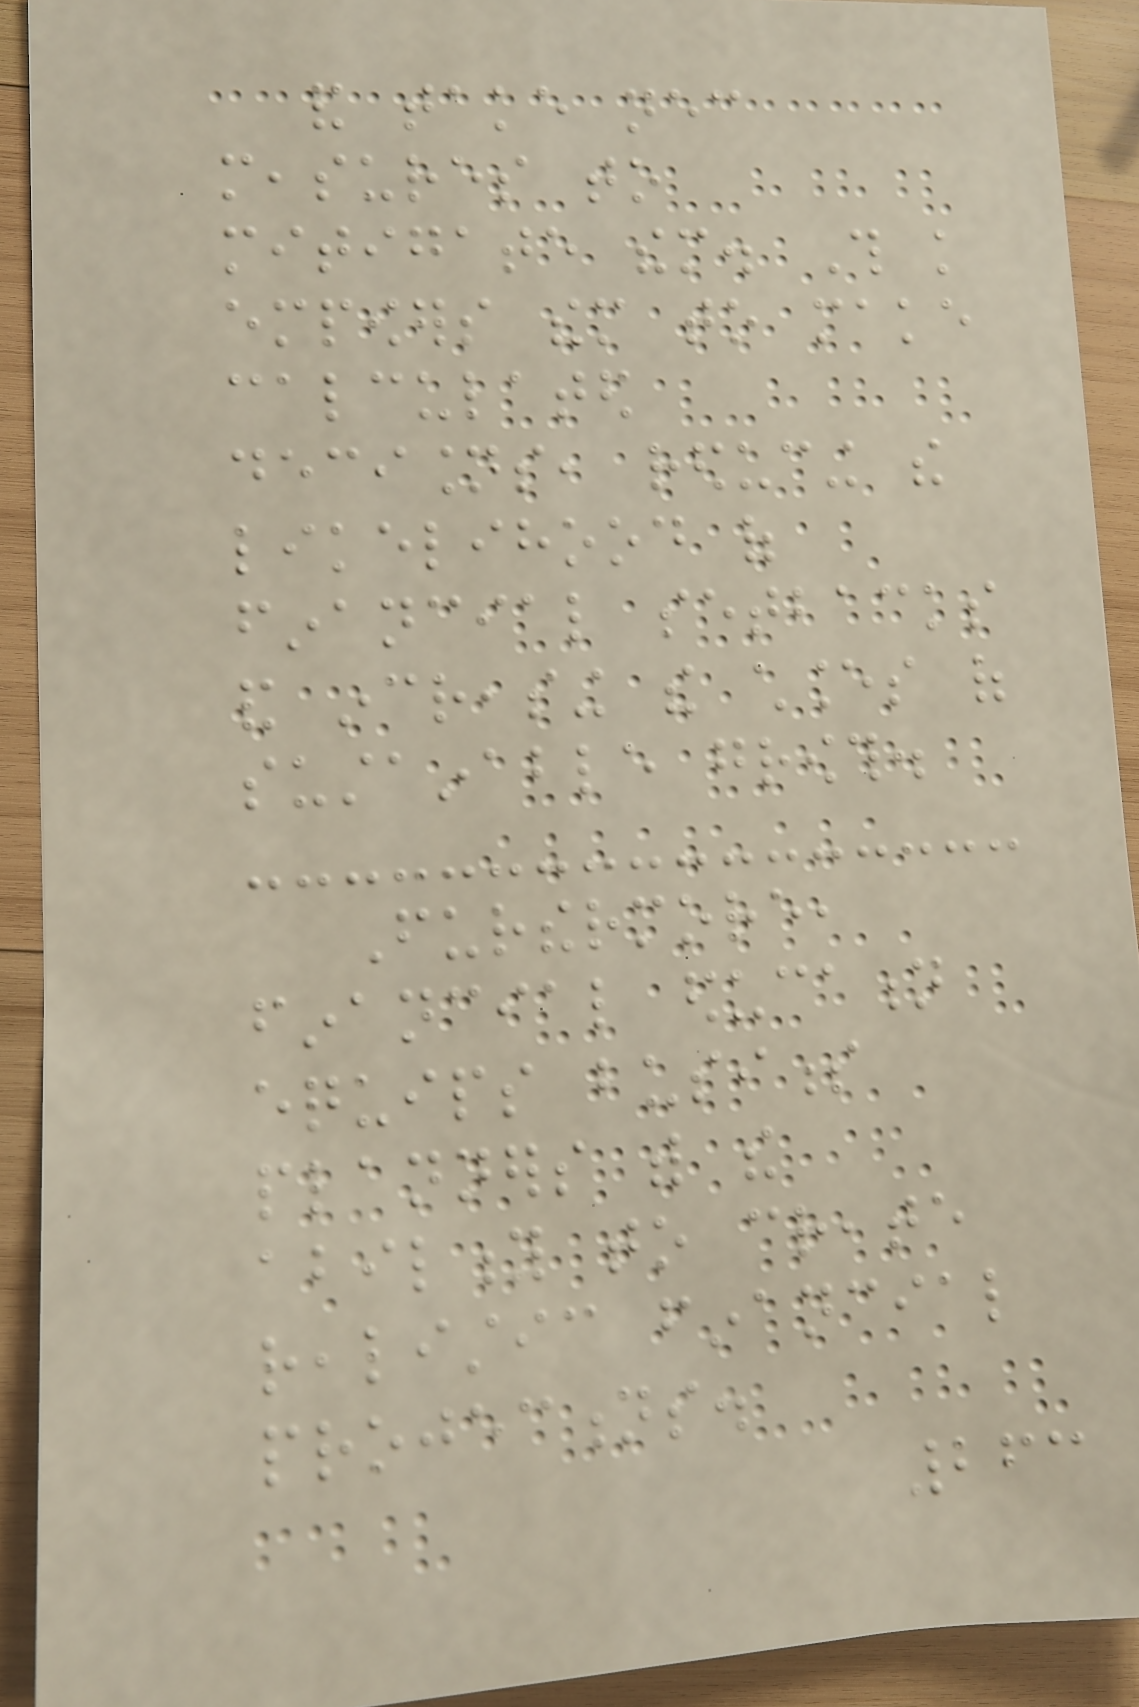and take necessary
measures to
mitigate them. This knowledge
empowers them to make
calculated
decisions, reducing the
likelihood of
financial setbacks
and increasing the chances of
sustainable growth.
Furthermore,
financial education
equips business
planners with the
ability to create
realistic financial
projections.
263
